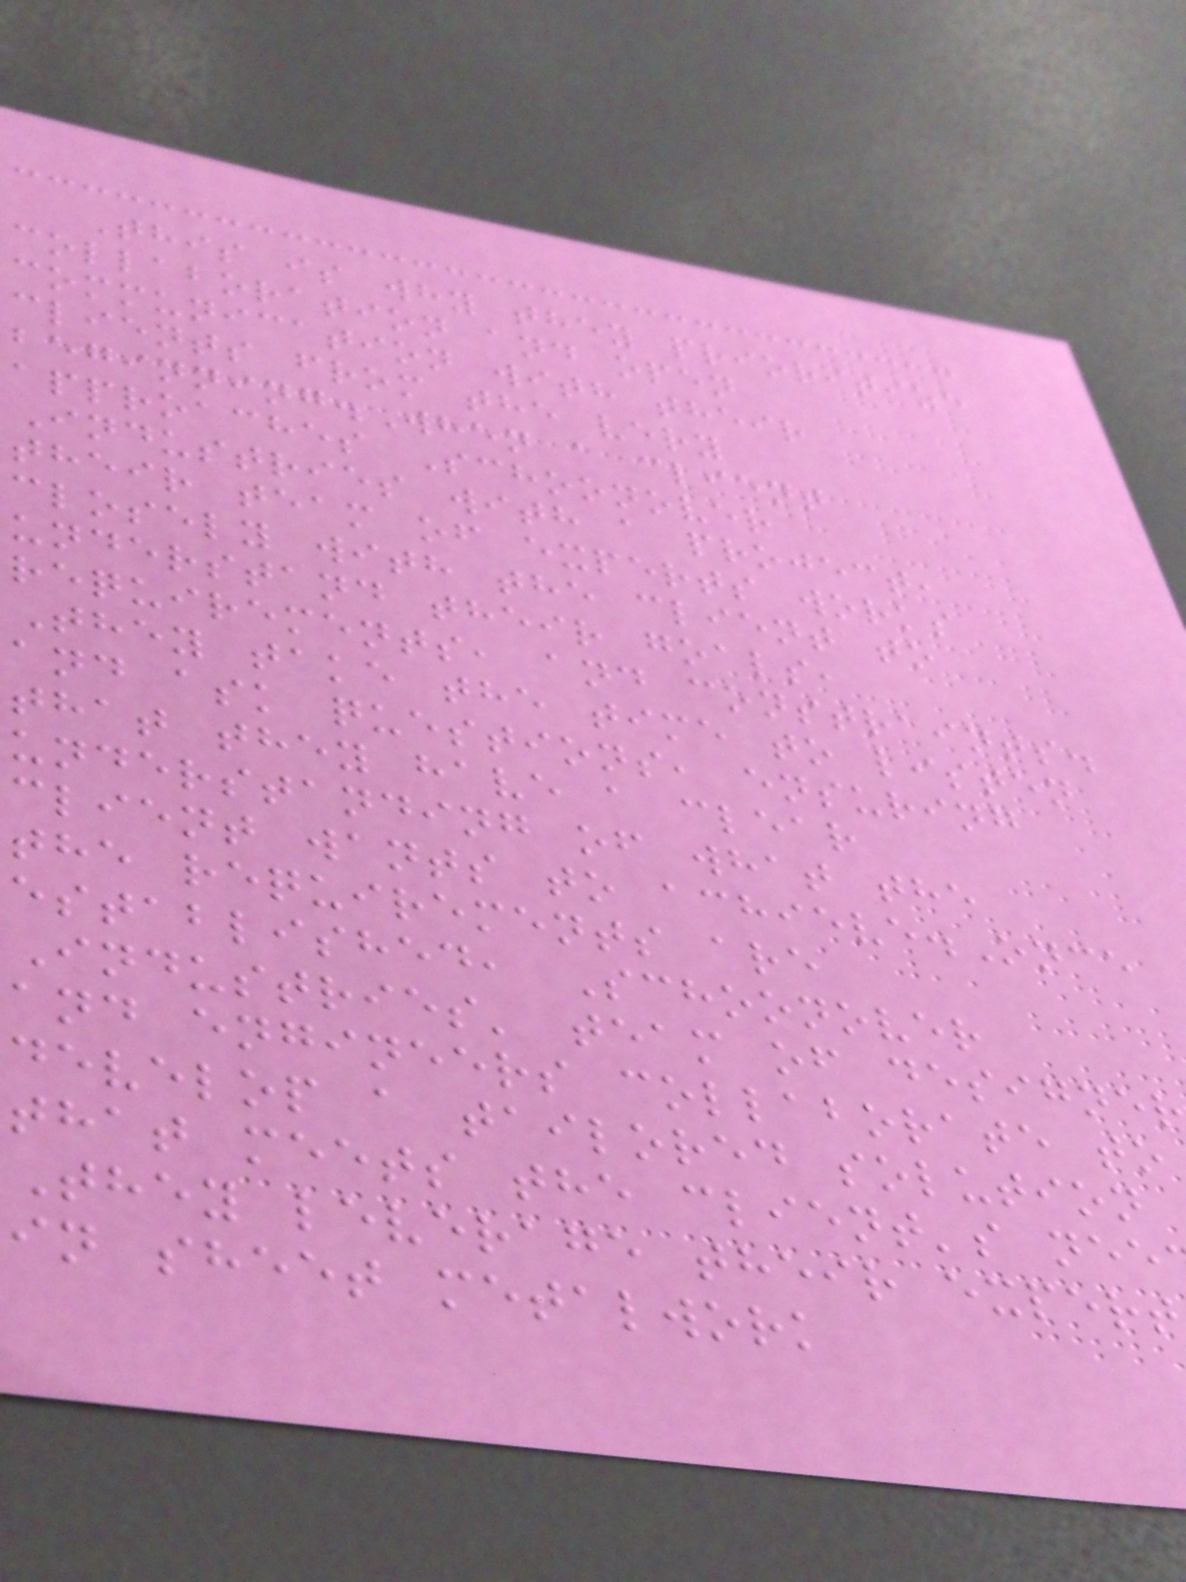This is why they prioritize
collaboration and open
communication with their
clients from the very
beginning.When a client
approaches Schoonover
Industries with a project,
their team of experts works
closely with the client to
understand their goals,
requirements, and constraints.
They take the time to listen
and ask questions, ensuring
that they have a clear
understanding of what the
client wants to achieve.Once
the requirements are
established, Schoonover
Industries' team of designe
and engineers collaborate to
develop a tailored solution
that meets the client's nee
They leverage their expert
in sheet metalwork
